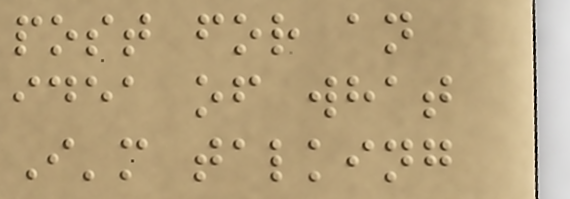post for an
idea of what
I'm talking
